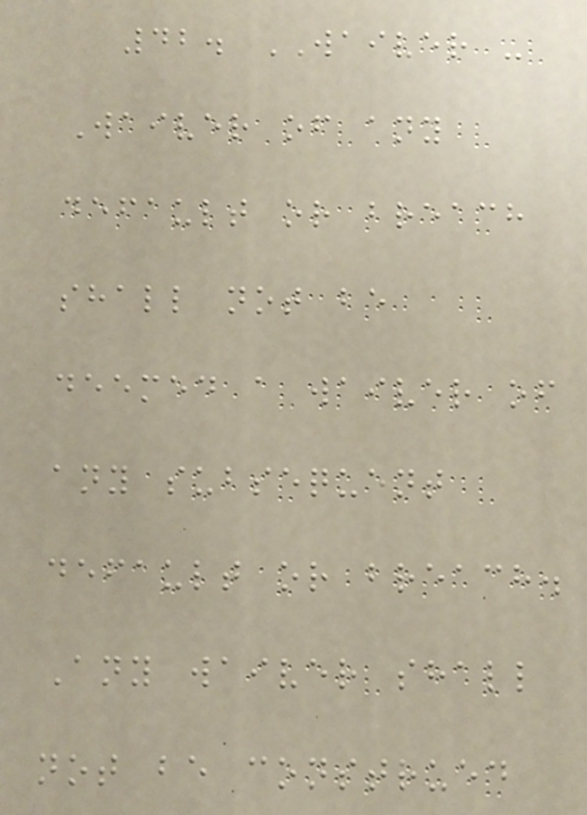42. WAIVER -
Waiver of any
default or breach
shall not be
deemed a waiver of
any subsequent
default or breach.
Any waiver shall
not be construed
